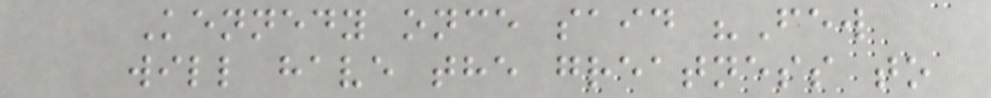Kennedy once said "Few
will have the greatness to
